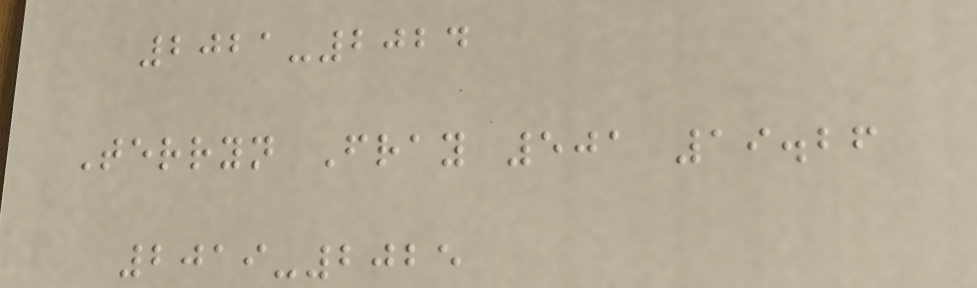2021-2024
Terryn Fray 501 19.26
2019-2025
